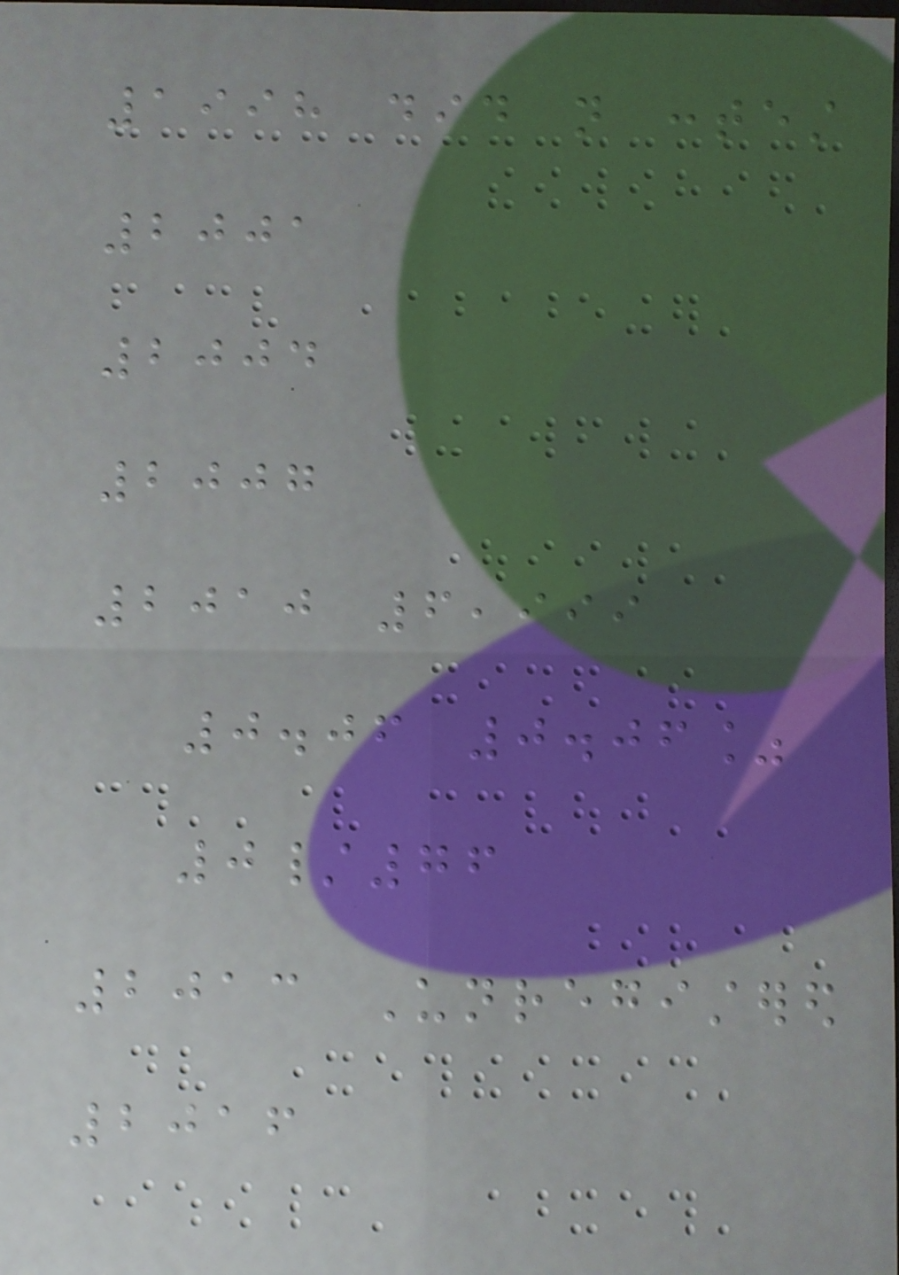1998 did not contest
2001
2004
2007
2010 6,999
0.06 0.06%
0/76
2013 Unregistered
2016
